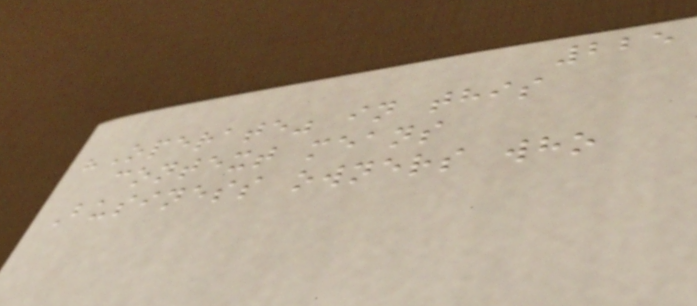225
"Operate" in this
context means
Business owners who
